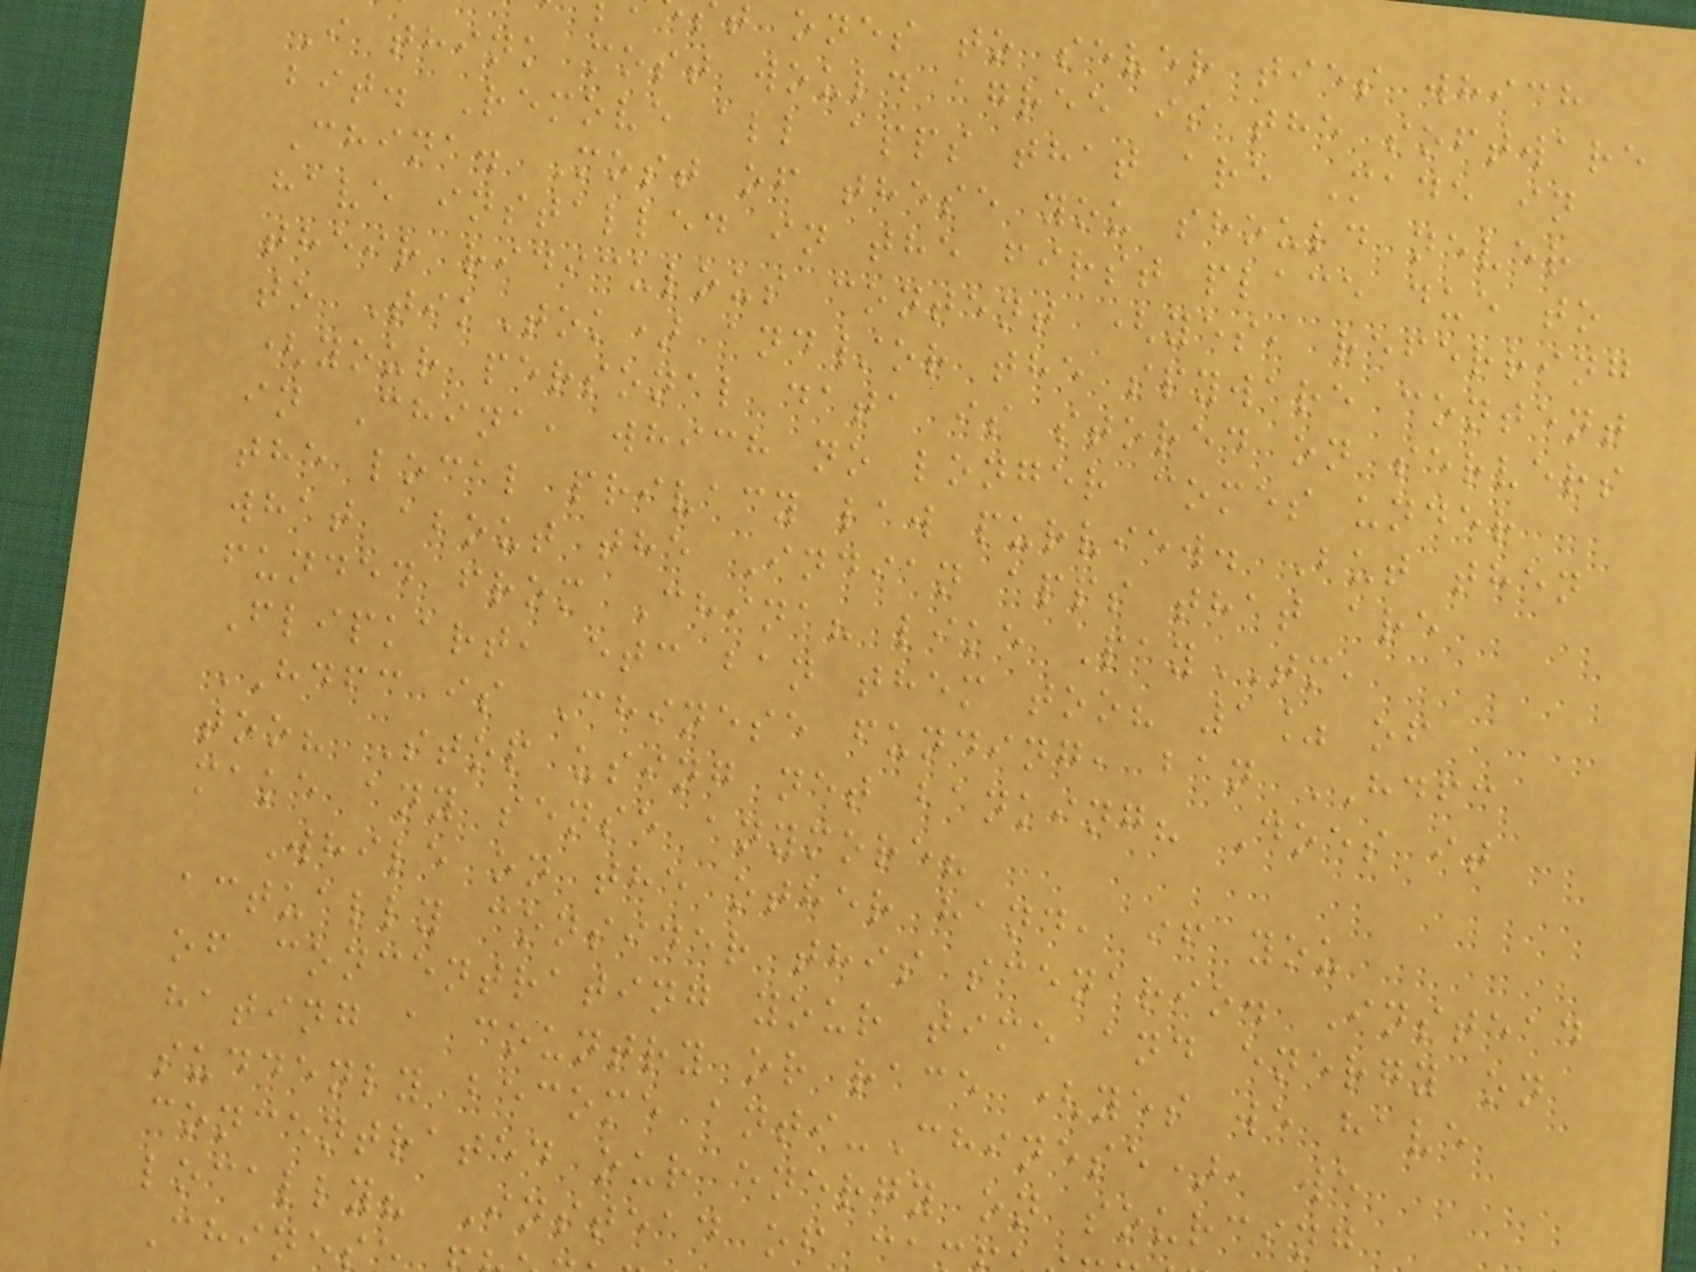t ones to sever ties which
I think most would agree is the software
bit. Remove all apps that are Made in
China. Most of these you should never
have installed in the first place due to
their ridiculous content (yes, referring
to TikTok) and/or the spyware content
(your personal data is stored on servers
in China, which no longer comes under
the local privacy law purview. But then
what about the Indian apps that are
funded from China? like PayTM,
Flipkart, etc ban them too? 1% of
HDFC is Chinese funding, ban HDFC
too? Stop using net banking? Does it
make any sense anymore?
While on the other hand, if you
actually consider this scenario. Instead
of concentrating your time and energy on
hating a country or race (yes we have
suddenly become anti-Chinese), we
concentrated our energy on sourcing
locally? Instead of c
